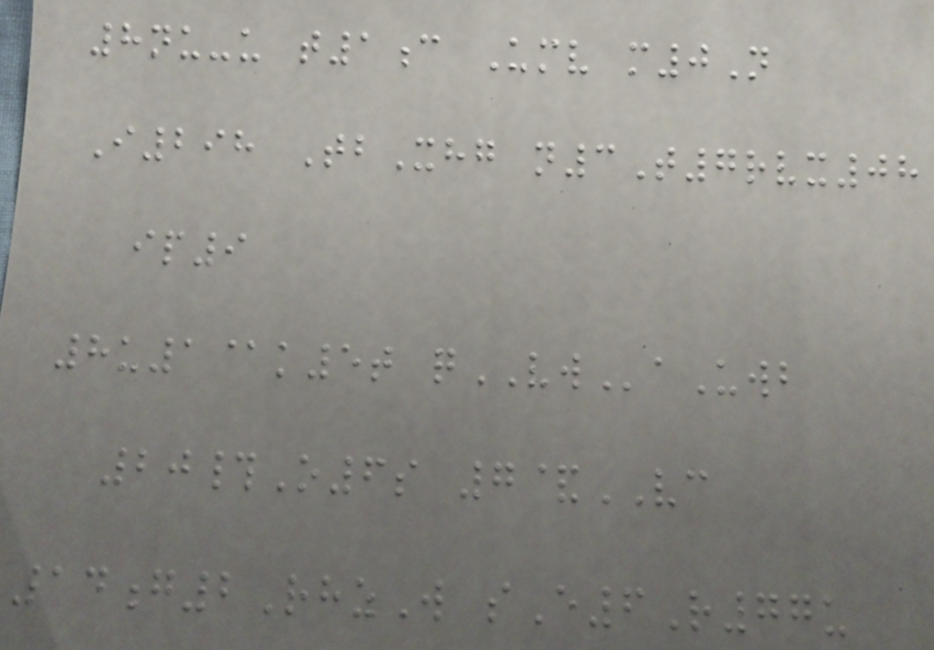8nu-u t1c Umv m0N
I298 TbXhg n3T7rvx08
ip9
8u1@k5t qVWaUwb
20#O6s 7&VC
14g2RhzW sE6R77u
